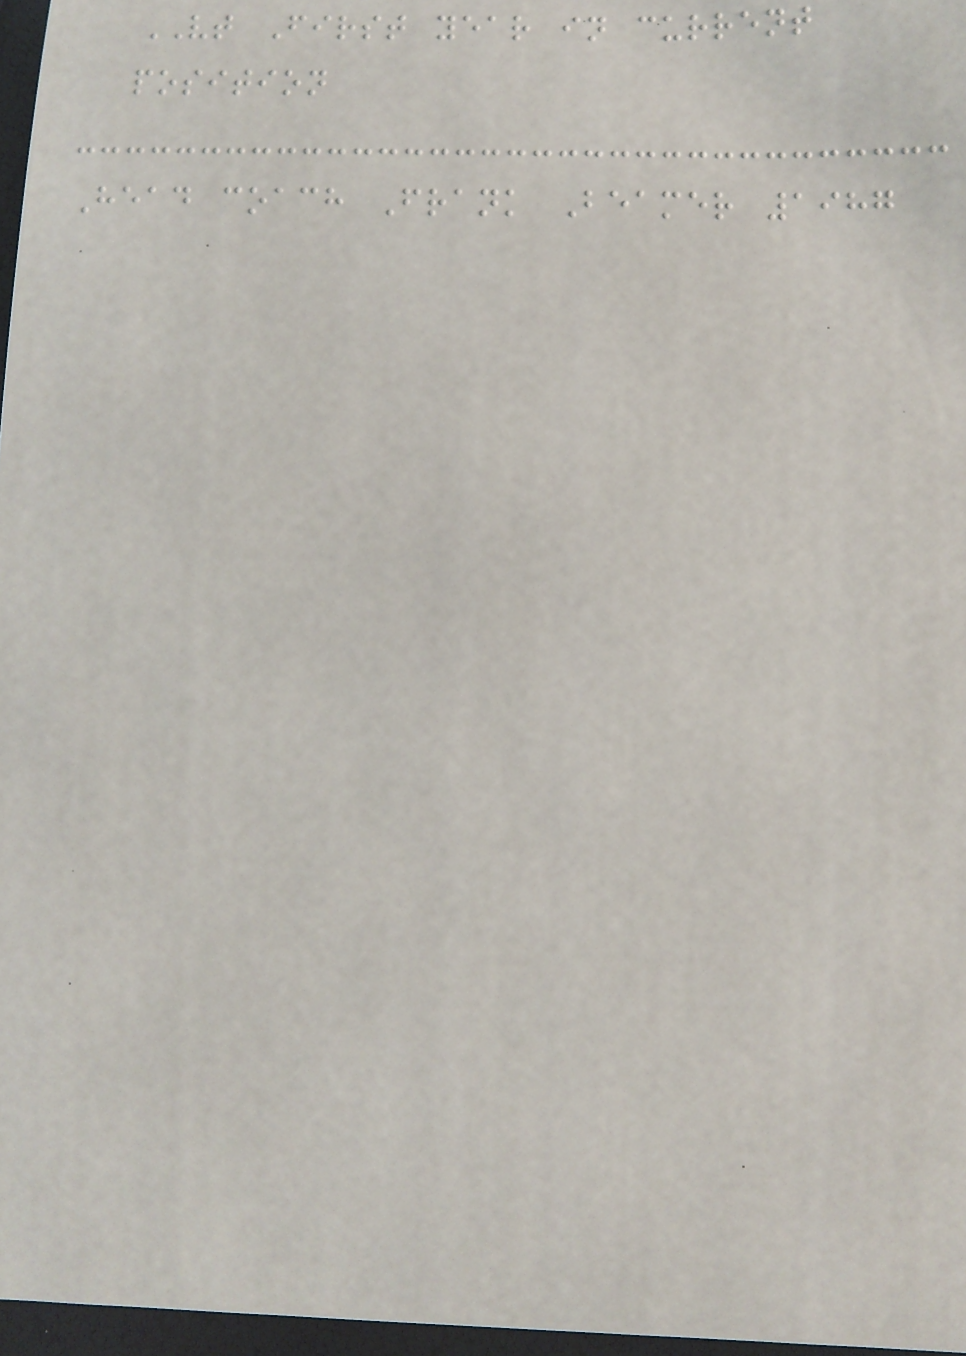VT First year in current
position
Head coach Frank Beamer 1987
